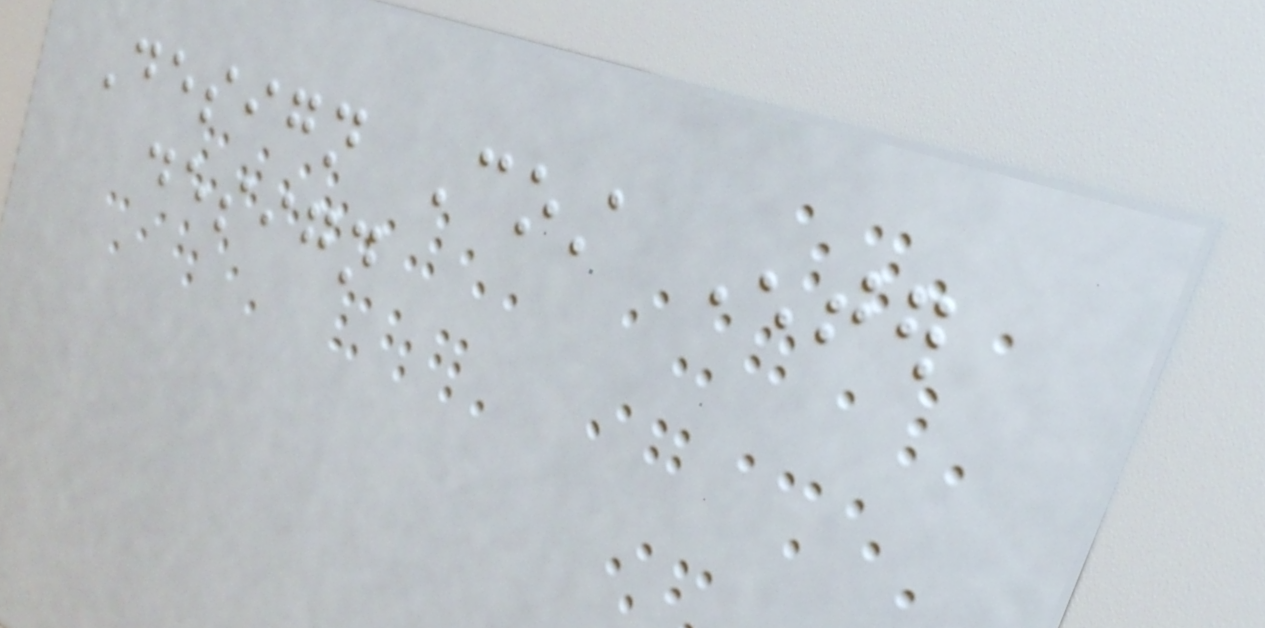Design Cost Enter
design
